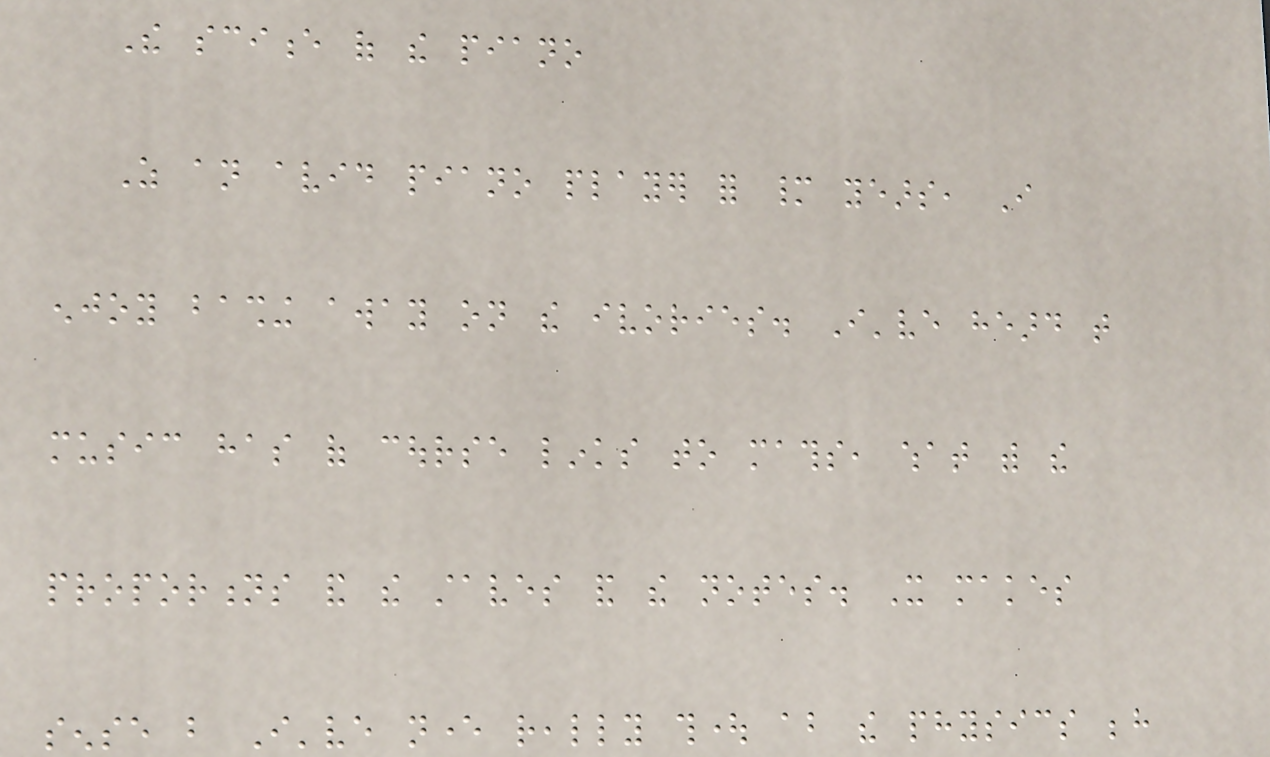The science of the piano
As an avid piano player for many years, I
enjoy bashing away on the ivories. I've heard that
music has of course links to maths, what with the
proportions and the staves and the notes. It makes
sense but I've never really thought about the physics behind
